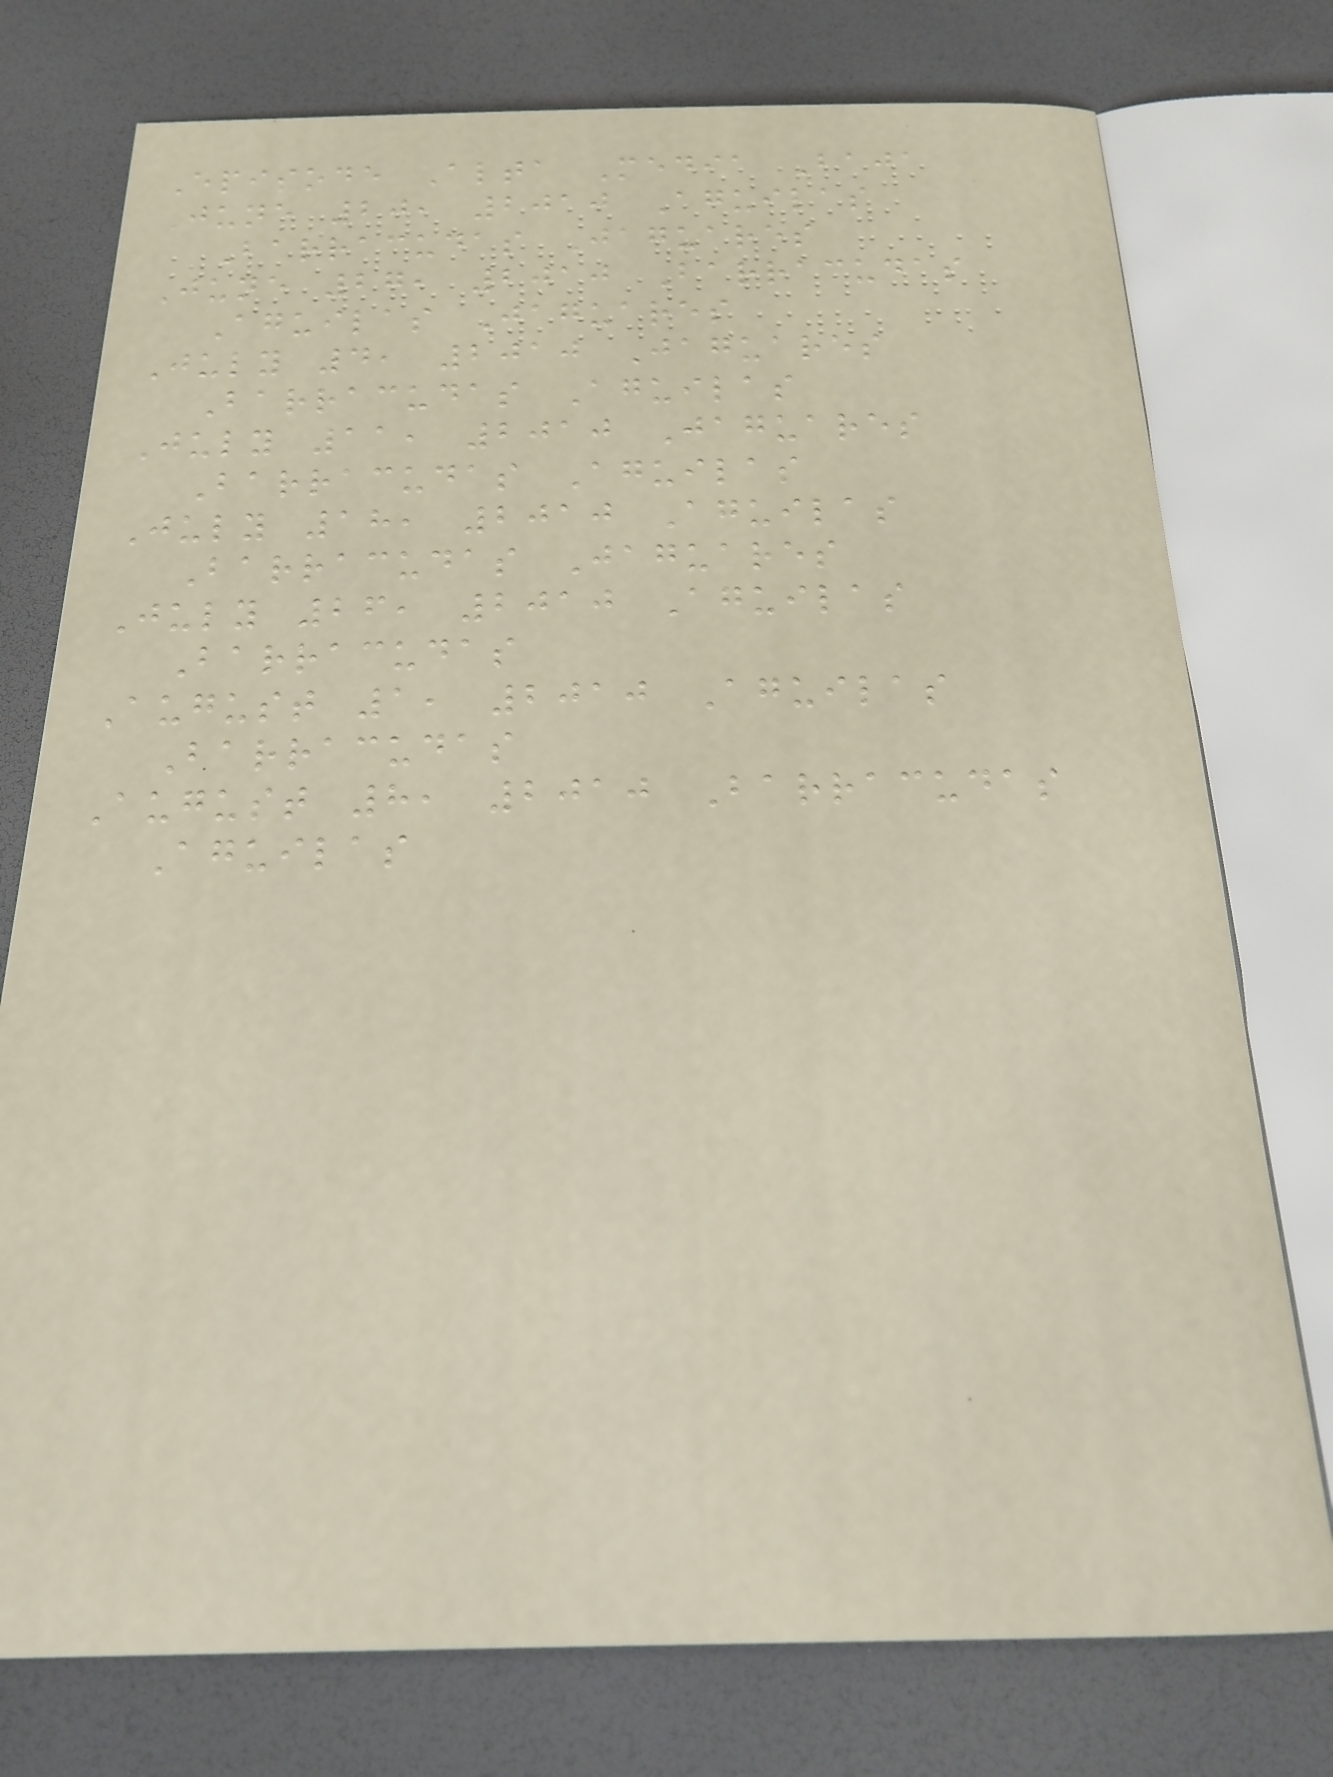Episode Alta Media Baja
June 20, 2010 Aguilas
Barracudas Jaguares
June 27, 2010 Barracudas
Aguilas Jaguares
July 4, 2010 Jaguares
Barracudas Aguilas
July 11, 2010 Jaguares
Barracudas Aguilas
July 18, 2010 Aguilas
Barracudas Jaguares
July 26, 2010 Aguilas
Barracudas
August 1, 2010 Aguilas
Barracudas
August 8, 2010 Barracudas
Aguilas
